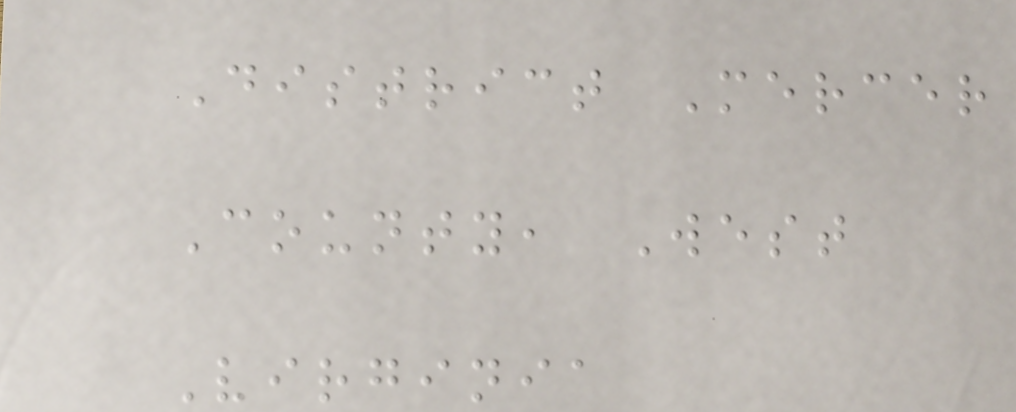District Mercer
County, West
Virginia
